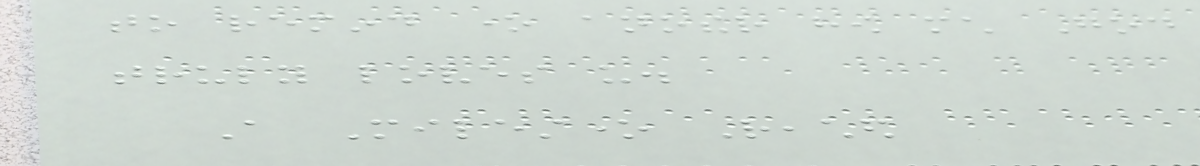to remind one another how much God
truly loves us.
A Milestone Reached
